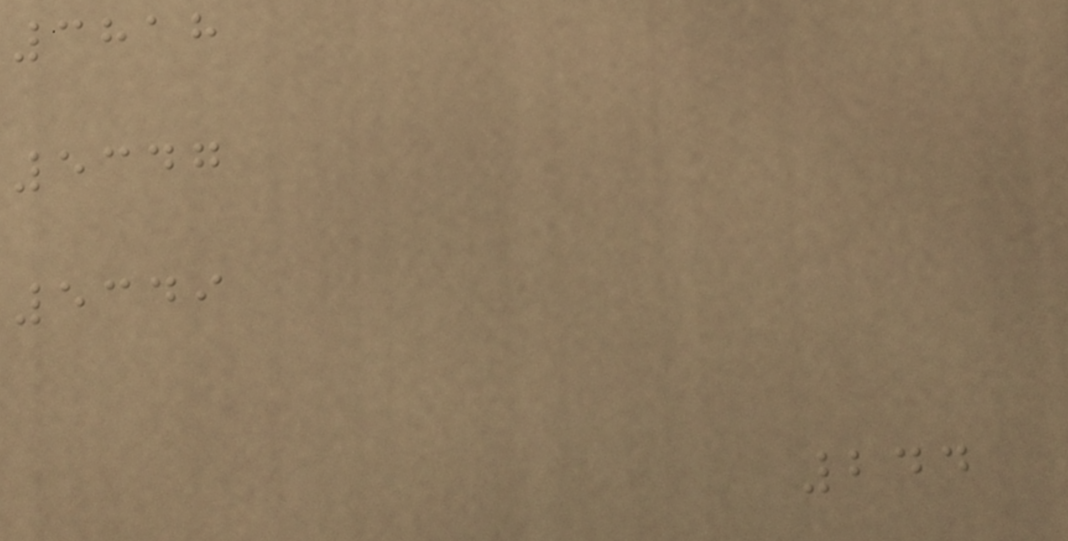3818
5347
5349
244
